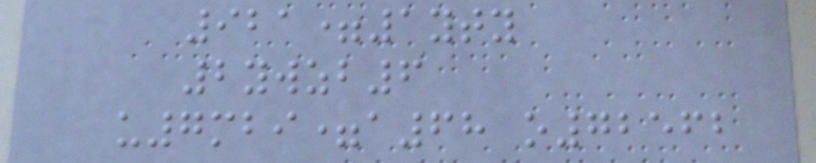921=1yty
2ywzb6
u7mbi=a68 o72562
